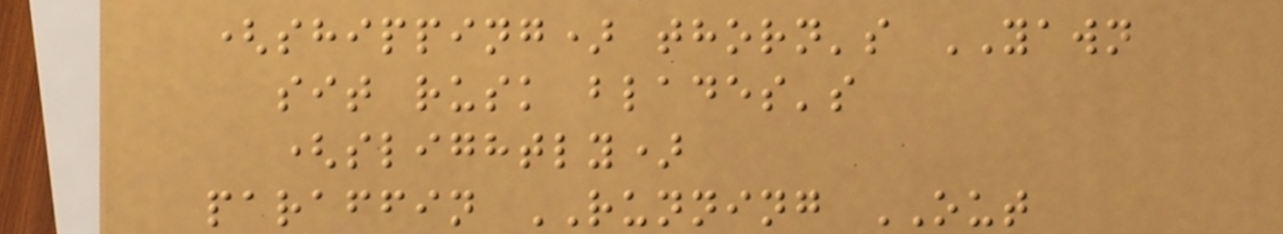(shipping) thorn's YAWN
sit rusk blades's
(slightly)
paraffin RUNNING OUT
